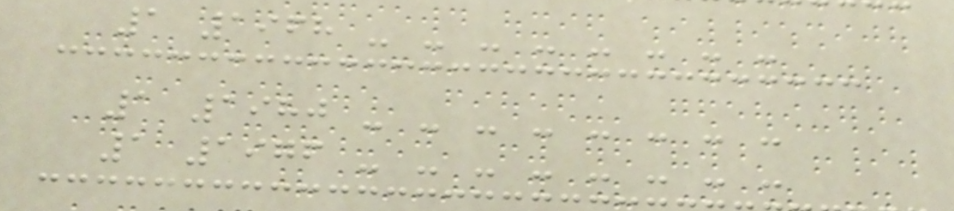1 1968 - - - - - - - -
1 1980 - - - - - - - -
1 1976 - - - - - - - -
